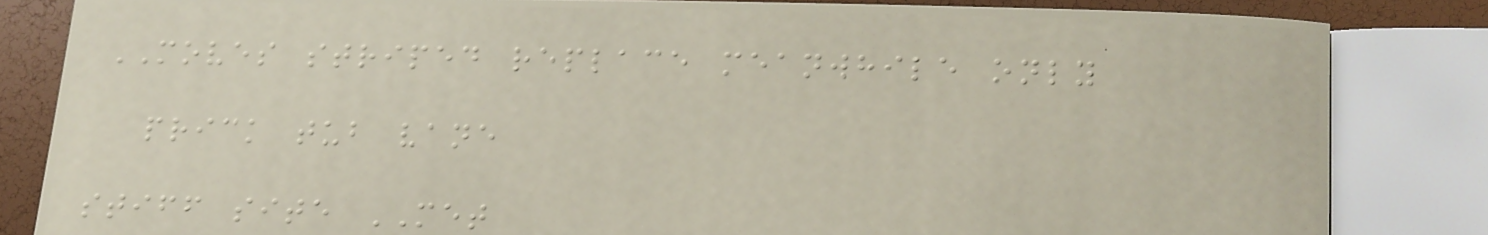MOVES striped replace meanwhile only
prick tub vane
stiff site MET
